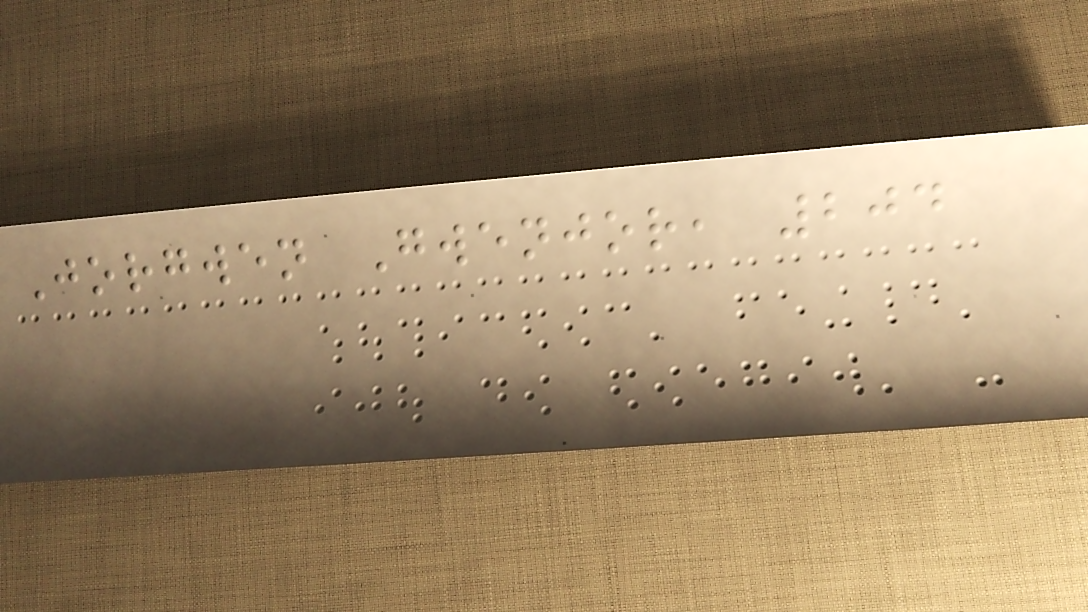Jorgwen Gwenjor, 204
